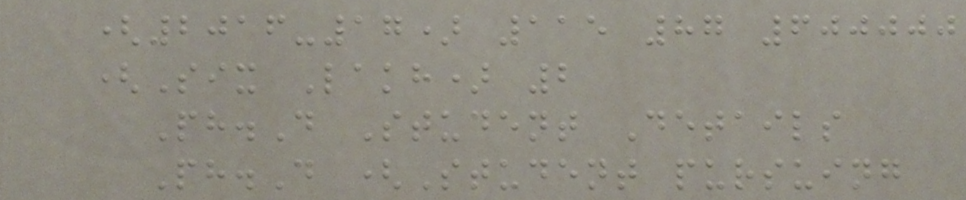(2016-17) 115 87 600000
(Six Lakh) 2
Ph.D Student Details
Ph.D (Student pursuing
